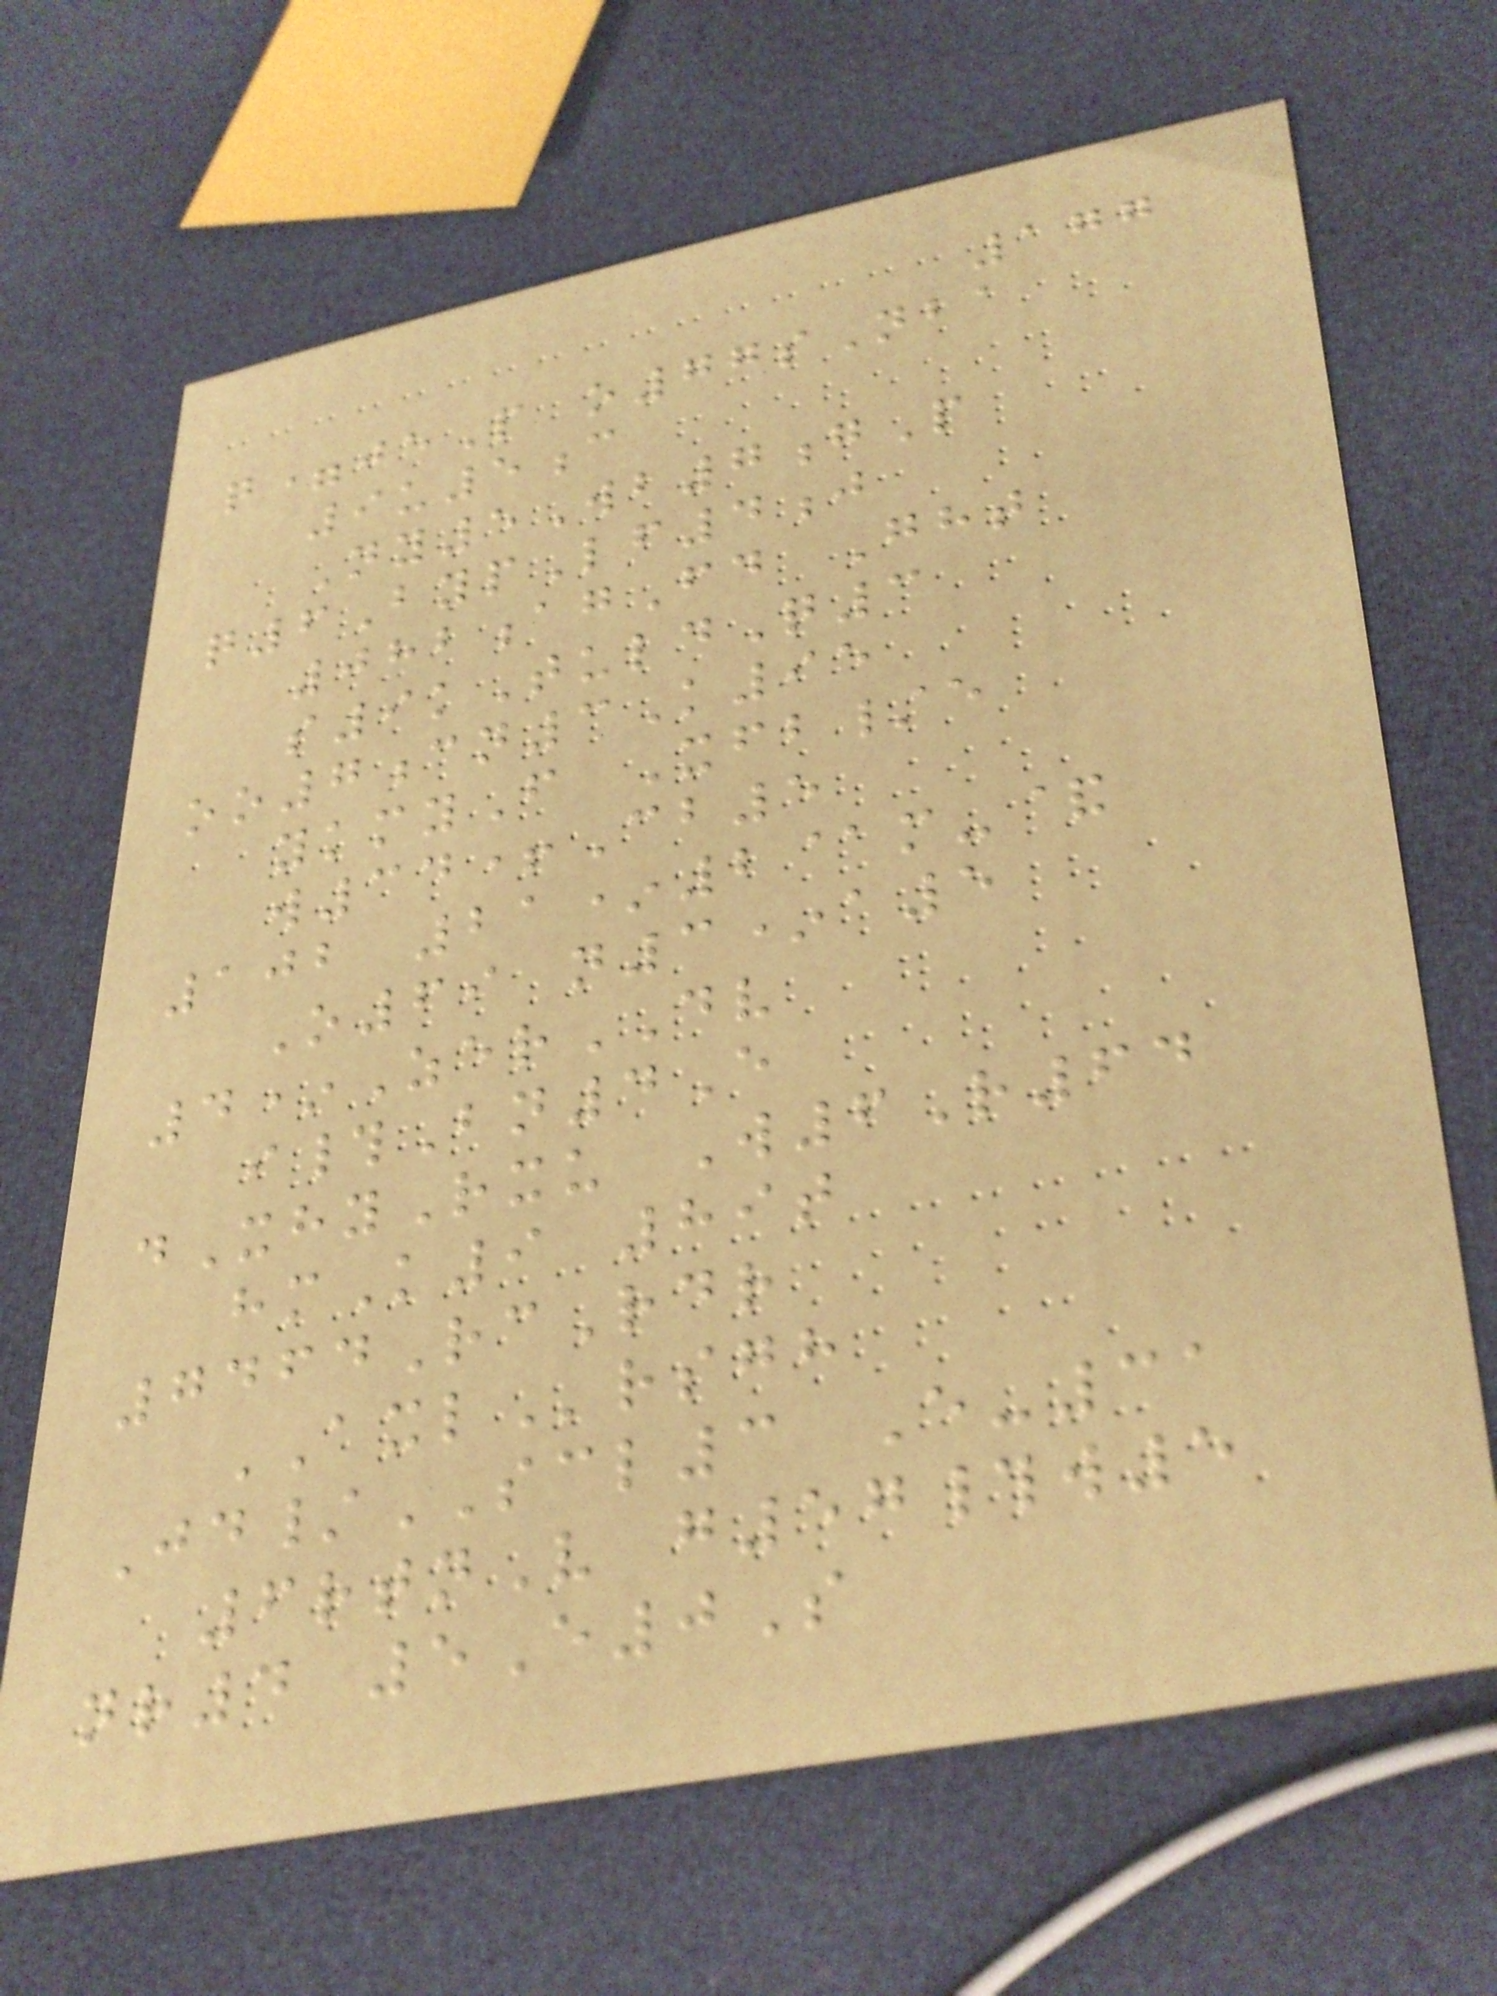177
q=jeP o77sNba
9u5c
Ny5Wb7gP
q6BypLf4j
082agFd Ght
s9kTuldQ3
oo7cn3K95
ykmyF Xfb/e
w34+Cb5
102 21*2@m-&
O69 n3*a5
4*ZerDV
i#Bn4E
dXhyRxu W6R64
hmK9 89t
7464RcRdr
AXLrsgh
Jd/SCL3 E-31
6rtnV g57#w5
nr4 5E0S
